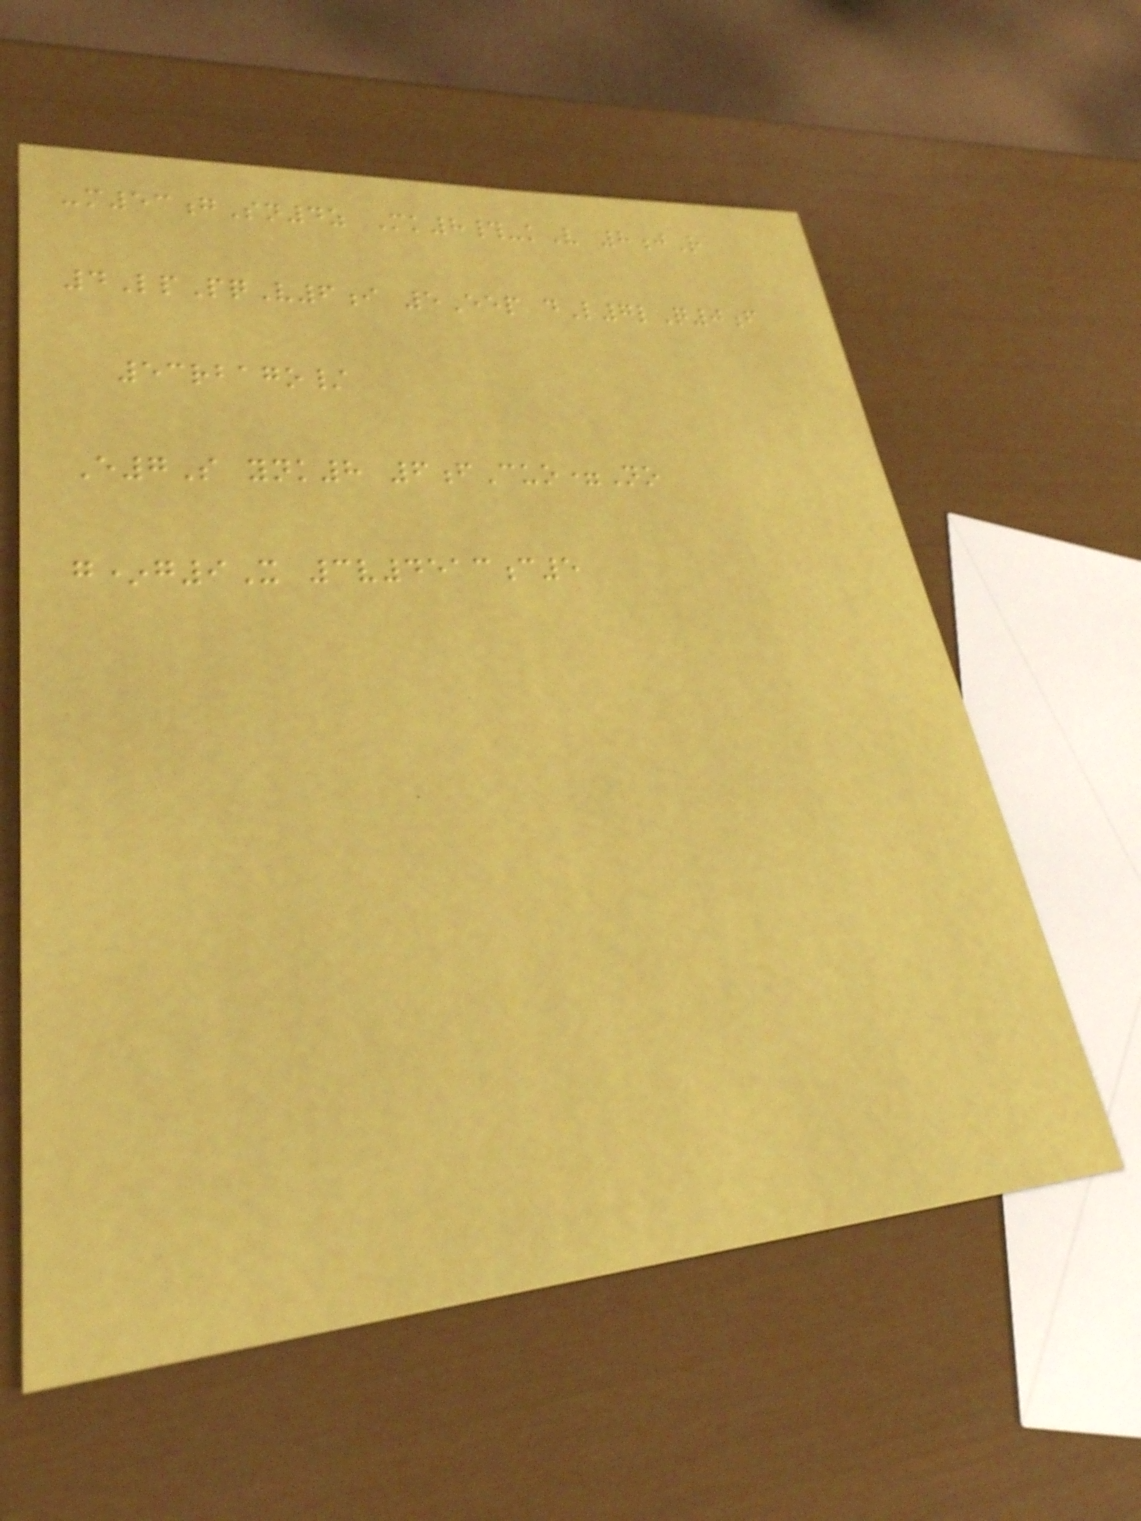-m53gSn4z Mk8#-kV 8jR
4LpPqV6i 5Eep dL7lQ0f
53rbago/
E7S ynk8 6fCuo=No
g*g9X 3v4513c5
